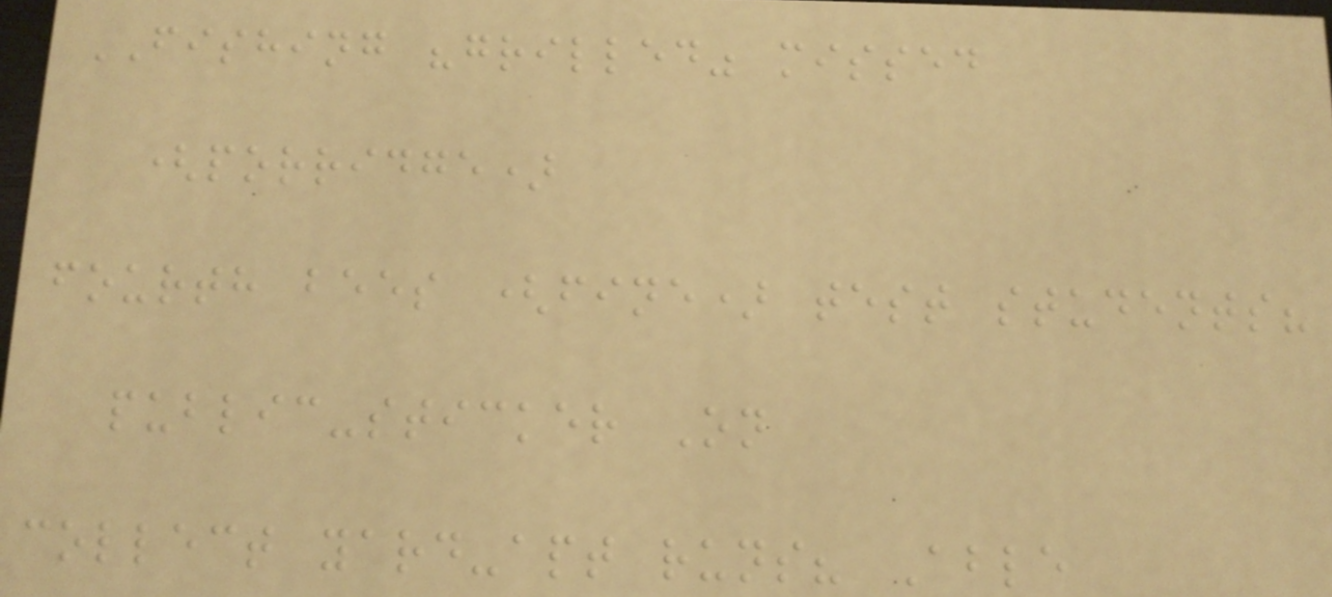FISHING "grilled" missed
(porridge)
fourth bees (fine) test students?
public-sticker On
collect yard-apt runs? Able
